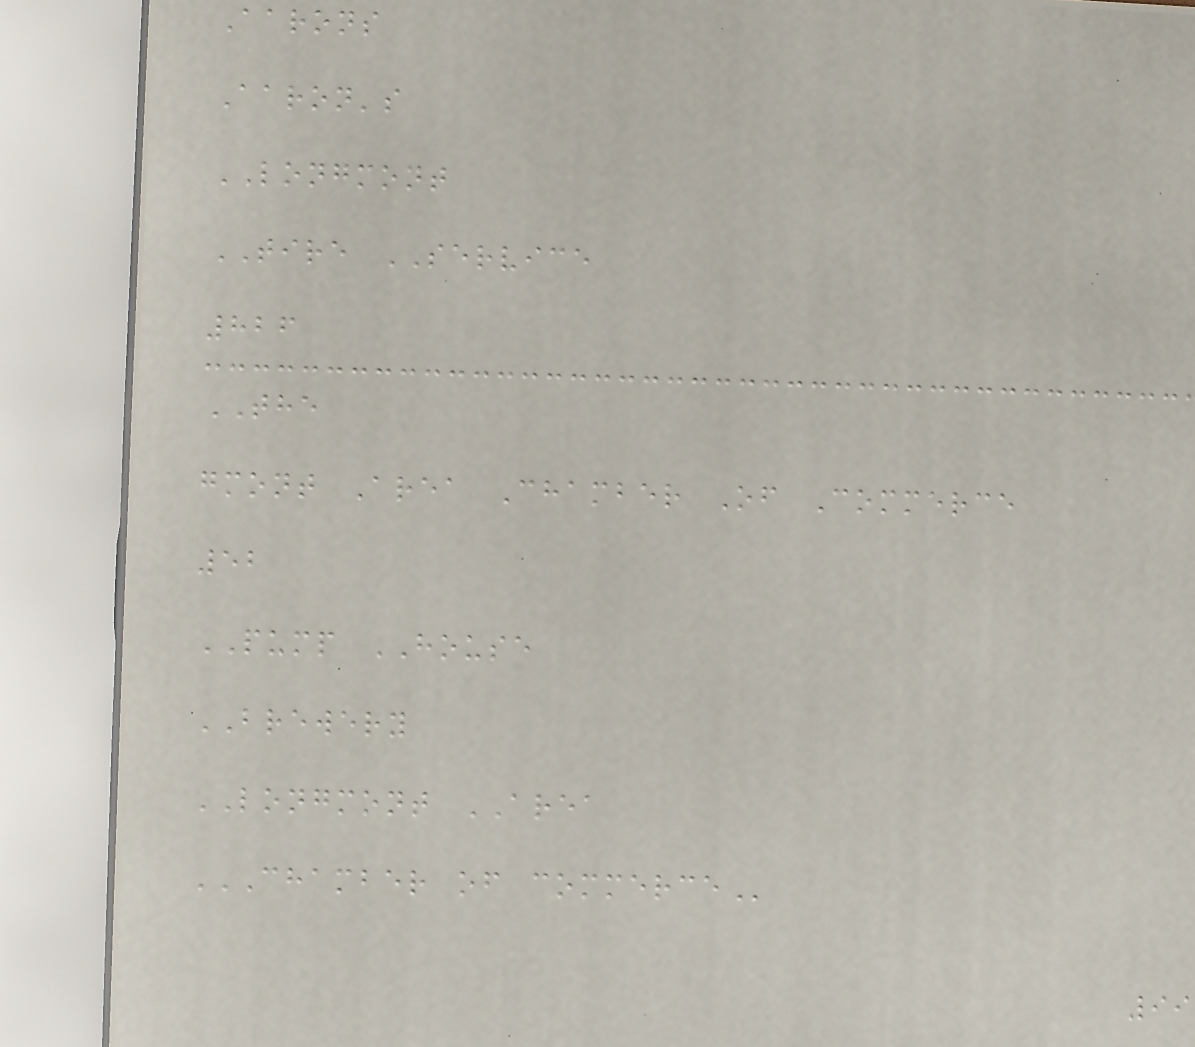Aarons
Aaron's
LONGMONT
TIRE SERVICE
826
THE
gmont Area Chamber Of Commerce
52
PUMP HOUSE
BREWERY
LONGMONT AREA
CHAMBER OF COMMERCE
99
